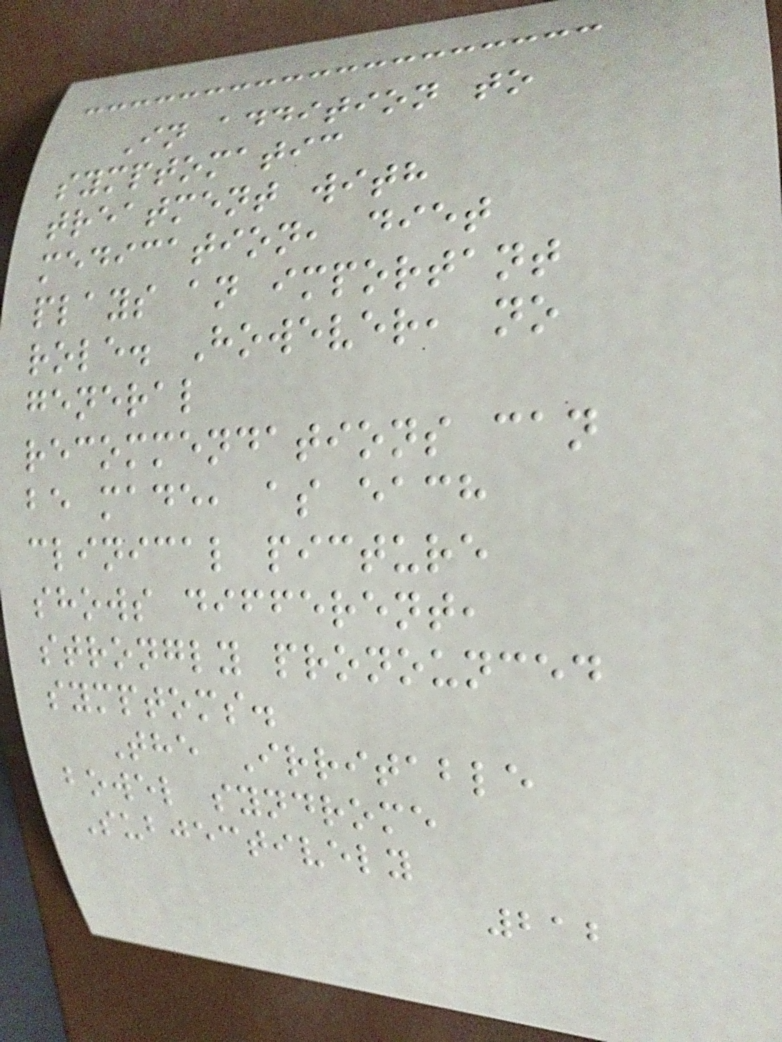In addition to
symptomatic
treatment with
medication, diet
plays an important
role. However, no
general
recommendations can
be made, as each
clinical picture
shows different,
strongly pronounced
symptoms.
The Irritable
bowel syndrome
Subjectively
212
